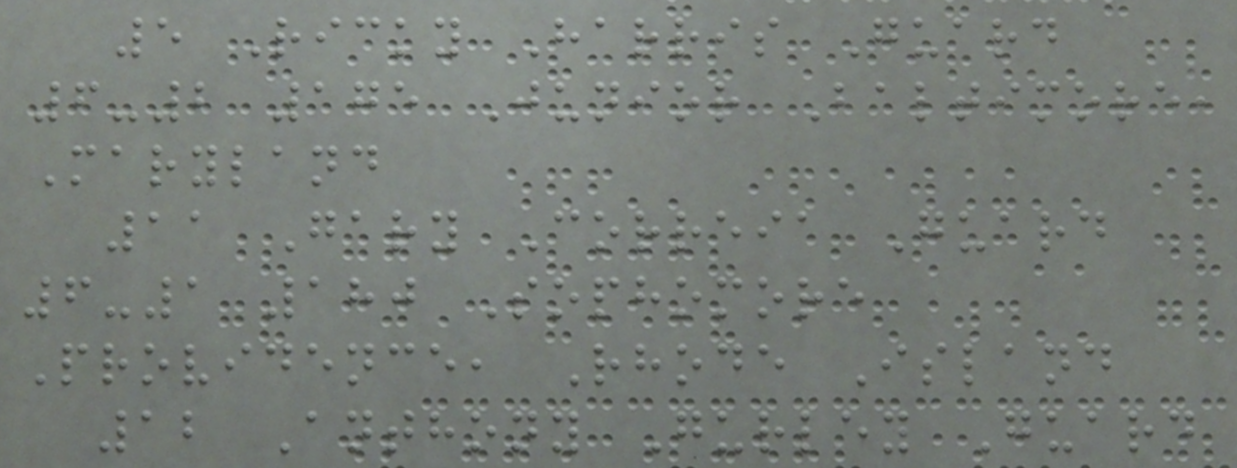5 Ricky Harris Guard
6-2 175 Junior Baltimore,
Maryland
11 Gary Correia Guard
6-1 180 Sophomore
Providence, Rhode Island
12 Anthony Gurley Guard
